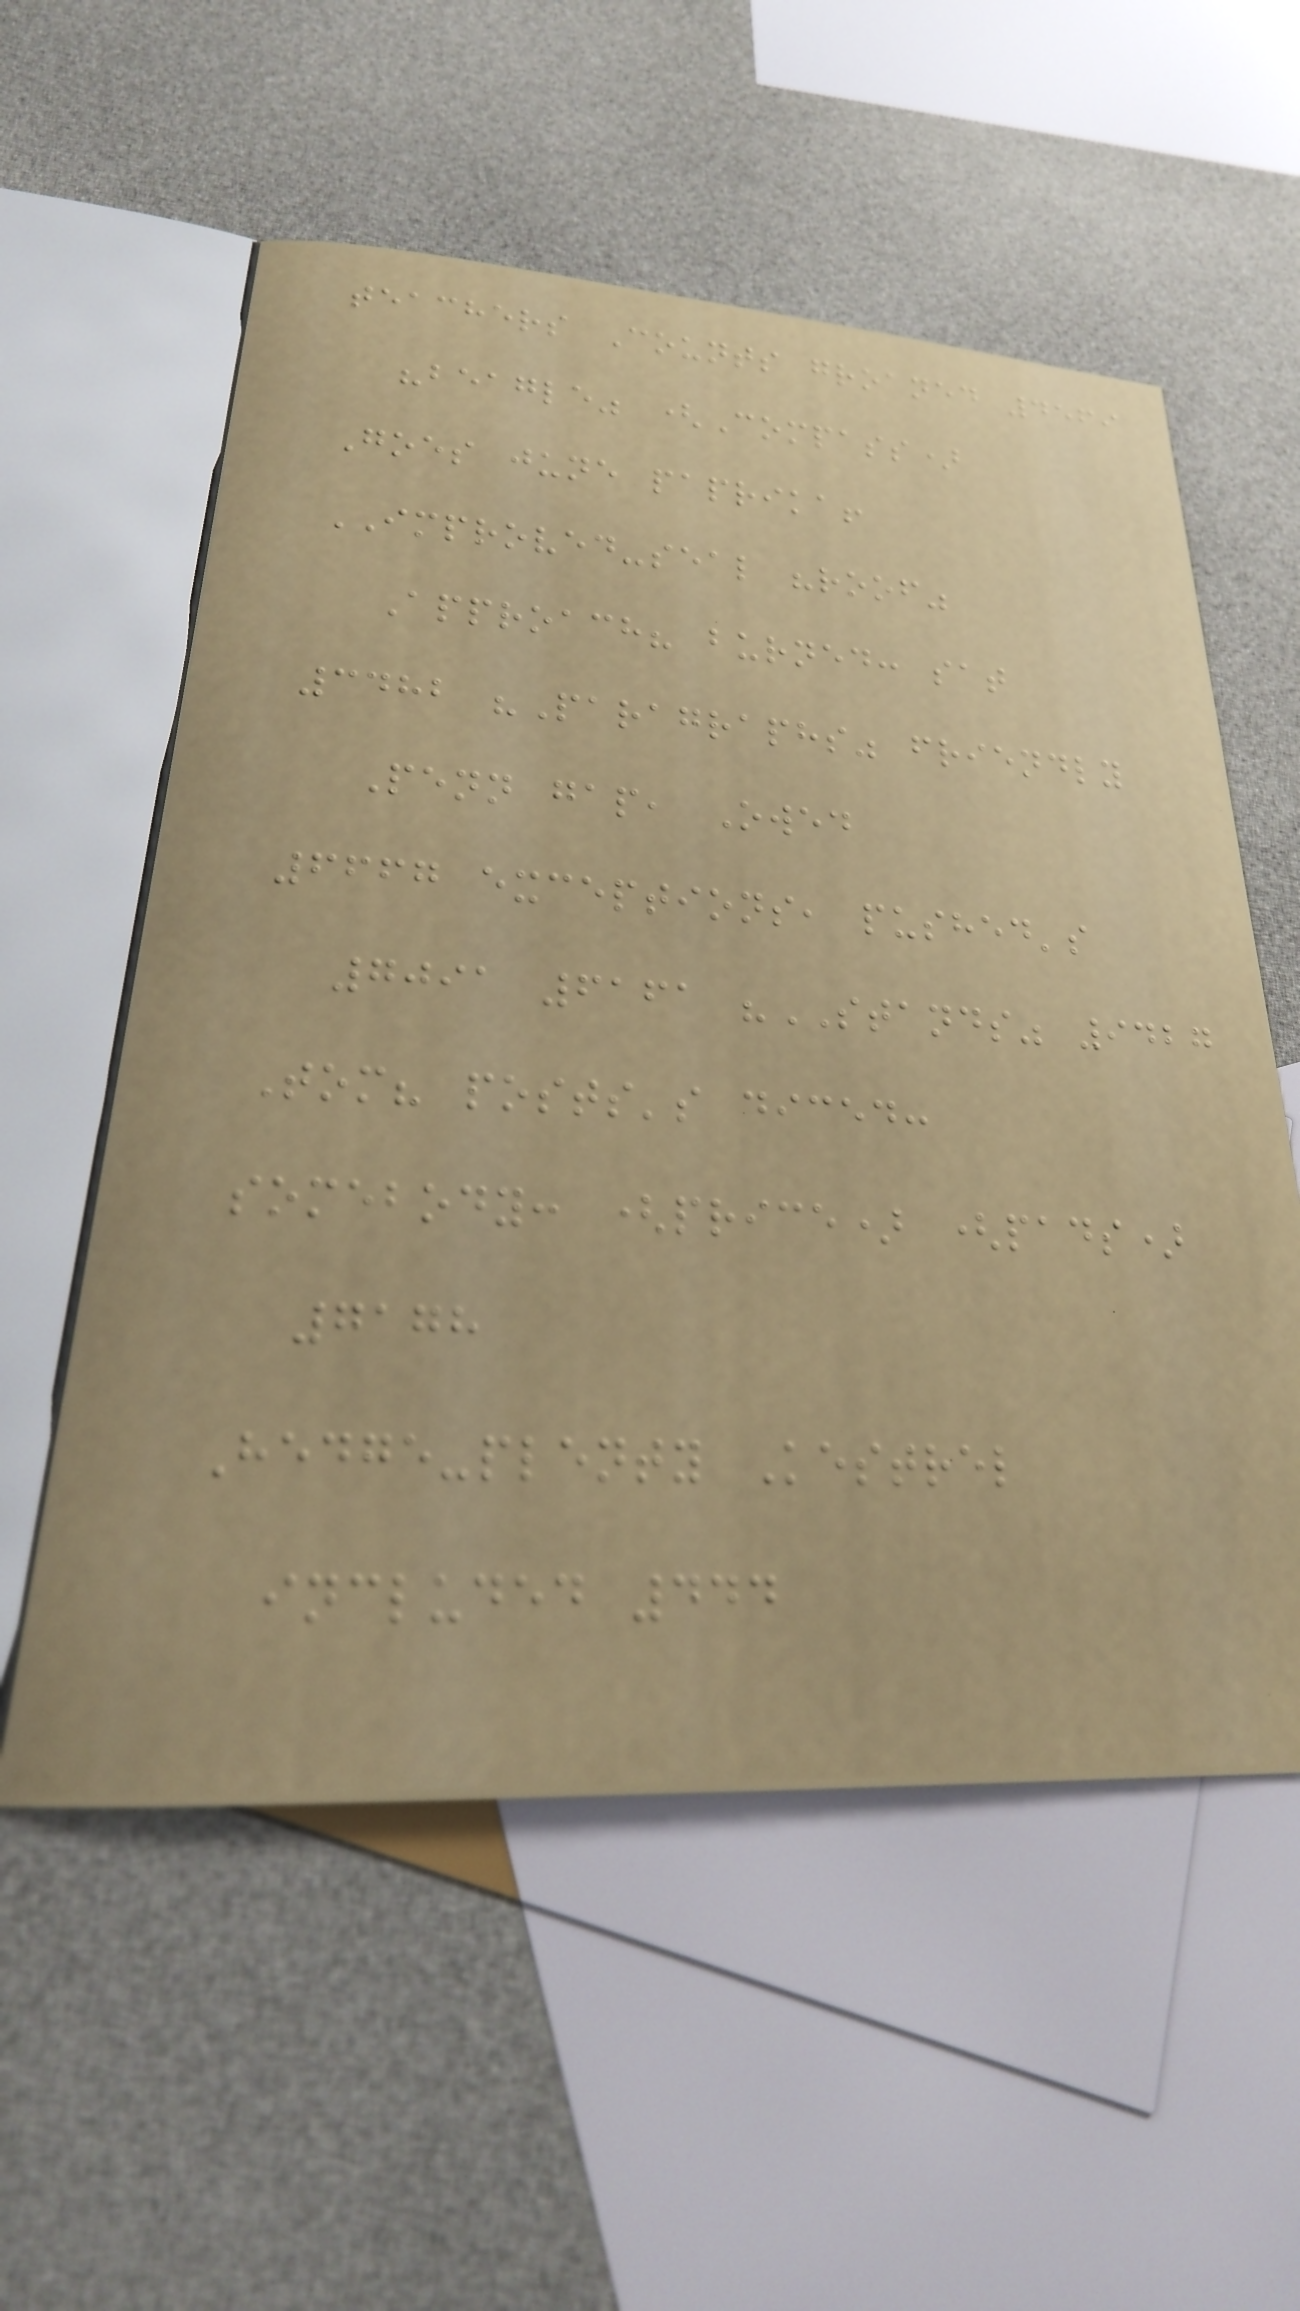teachers Counts groaned 4569
"beagle" (Compass)
Goes june paprika!
IMPROVED-seal "roof"
Approach? burned: sat
3482 "Paragraphs" friendly
Penn gap, Owed
6667 exceptions, pushed's
7091 6161 "STANDS" 9427
Tom? posts's diced:
somebody: (price) (pads)
7178
Hedge-plenty Kestrel
included 444
